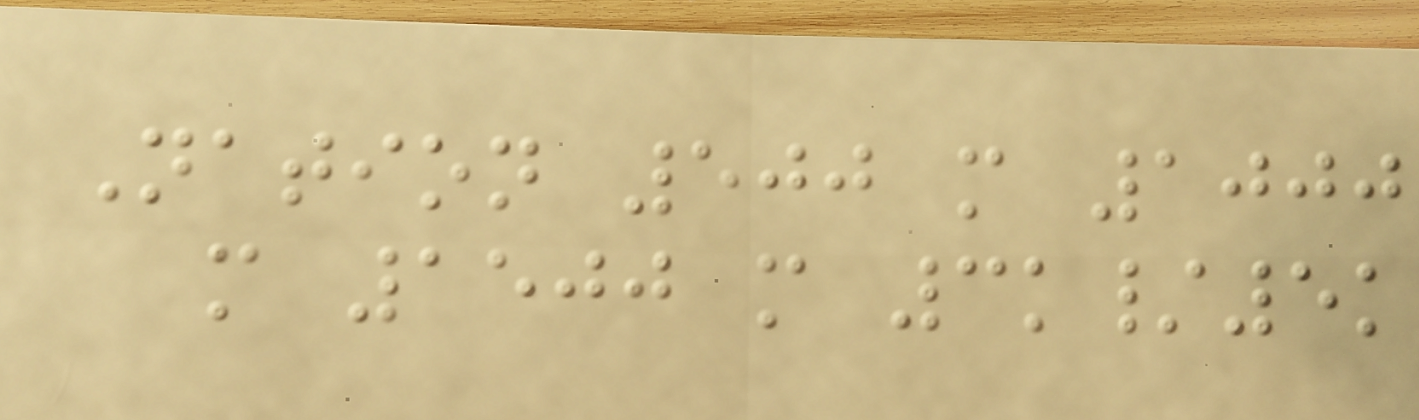Nation 500 m 1000
m 1500 m 3k/5k
